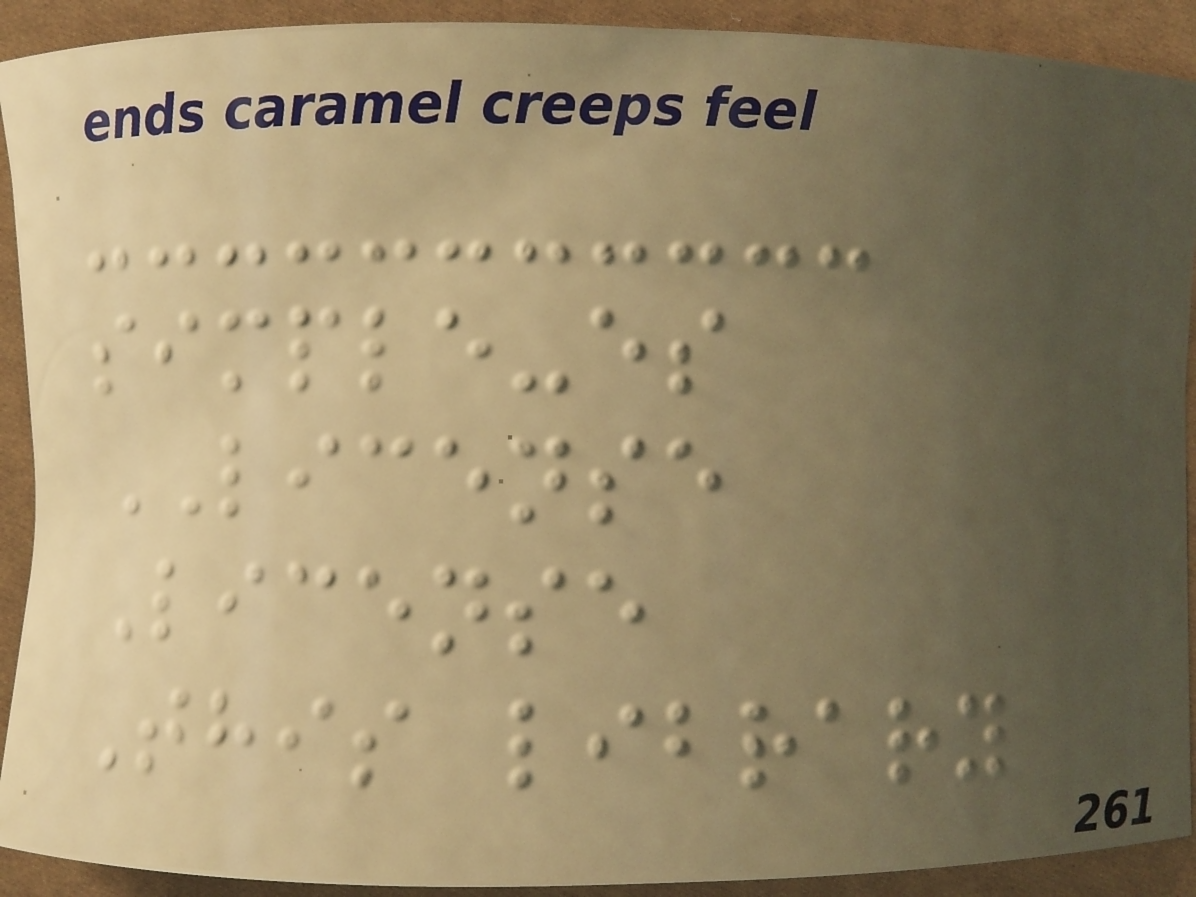simple-es
LICENSE
License
This library
